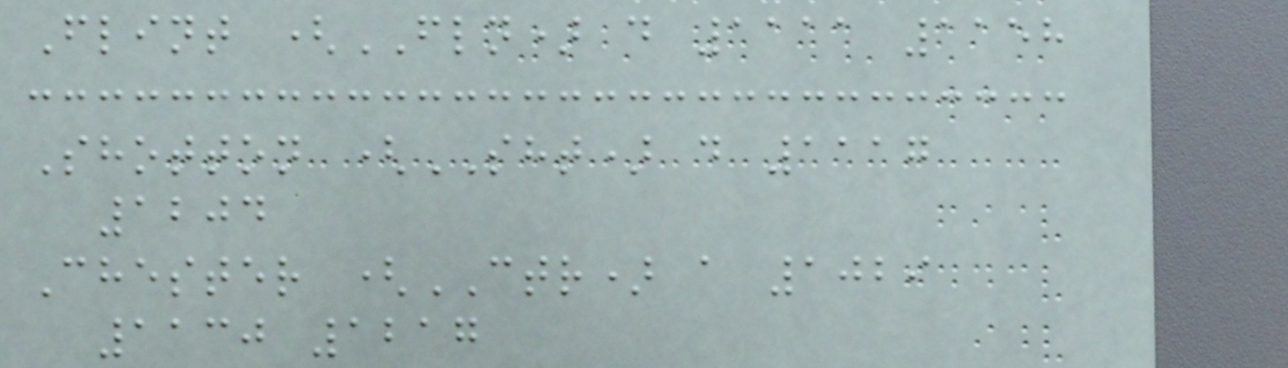Flint (FLN) d 1111 1158
Shotton (SHT) d 1117
1204
Chester (CTR) a 1029
1130 1217
